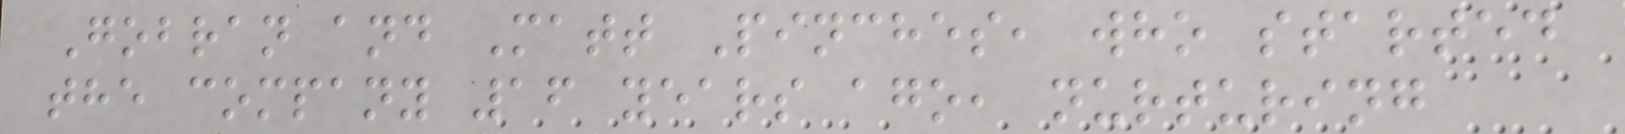Gobran and Matt Pinches, who started
the company 16 years ago, nurturing
